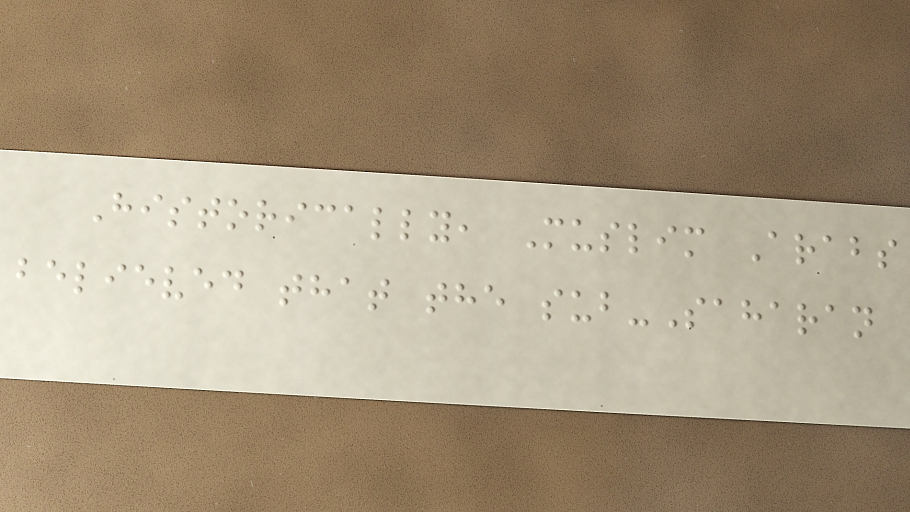Historically, Muslim Arabs
believed that the sub-Saharan
